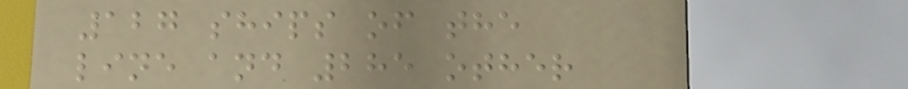127 ships of the
line and 285 other
